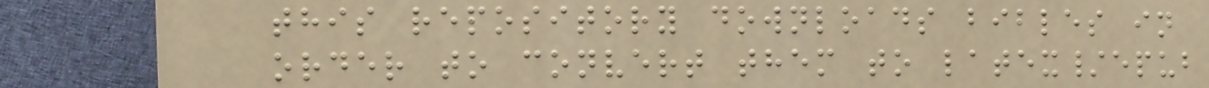this repository downloads bibles in
order to convert them to latex/epub
